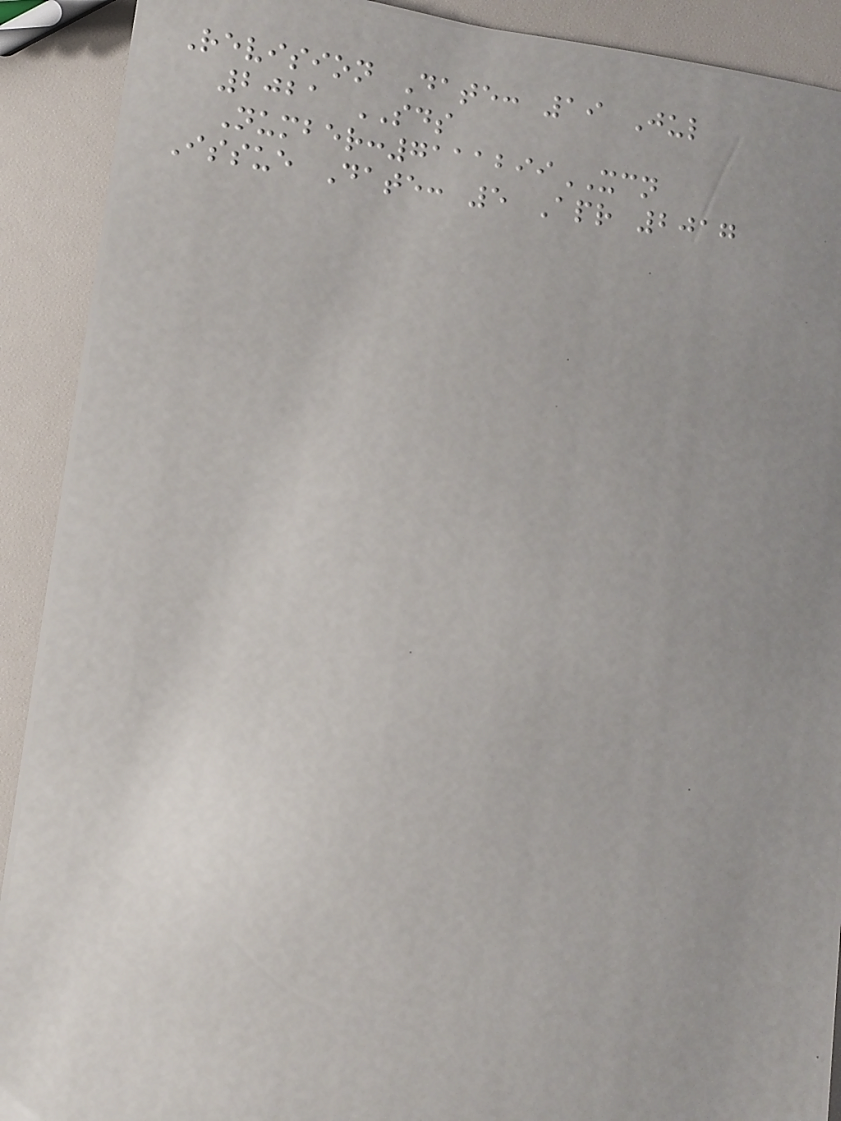Revision Date: 19 Jul
2021 SDS
Number:7111299XCN
Issue Date: 5 Apr 2017
